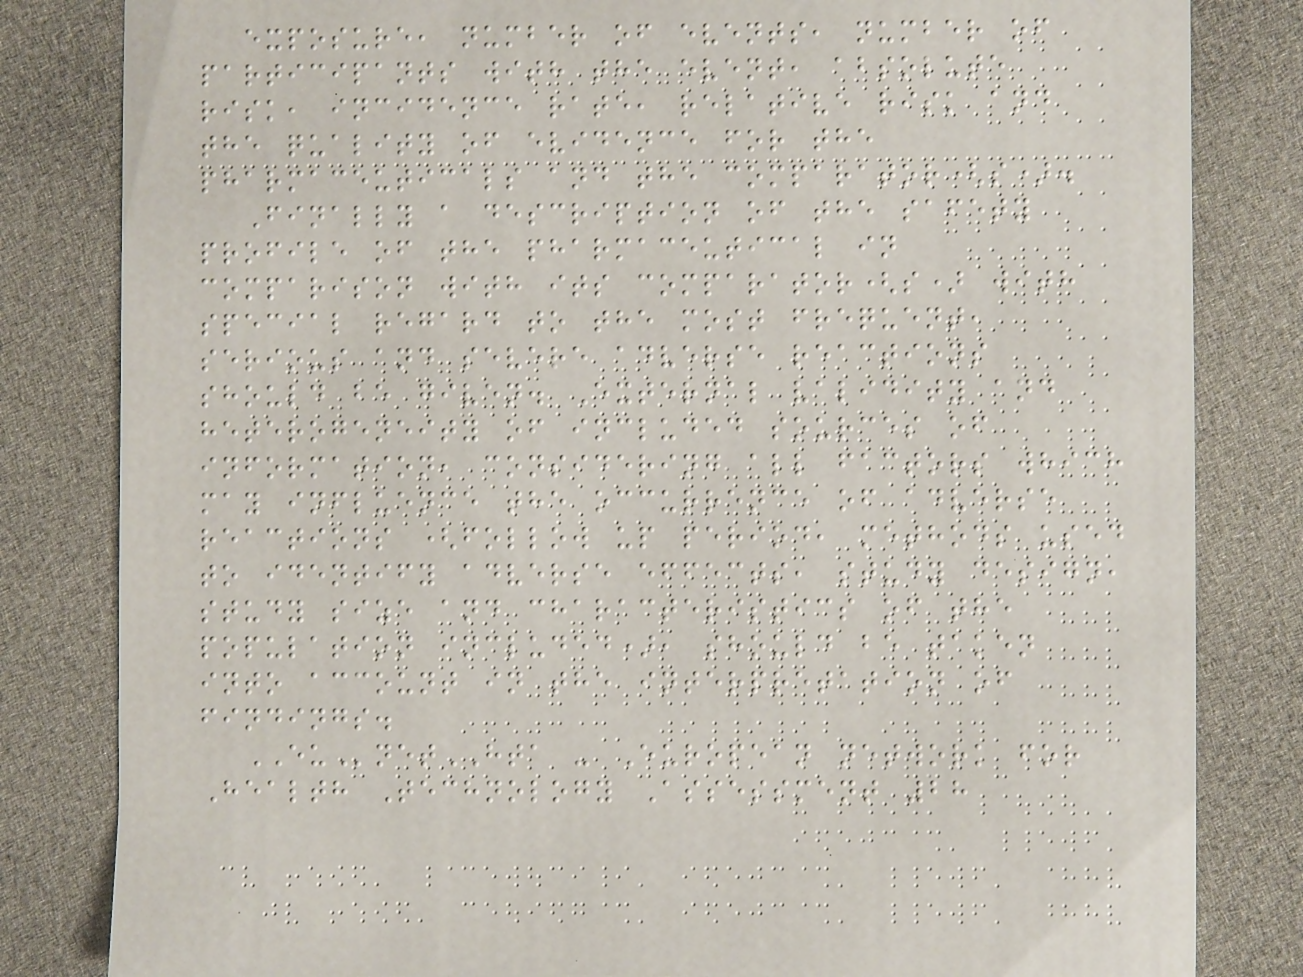exposure, number of events, number of
participants with the event, absolute
risk, incidence rate, relative risk and
the quality of evidence for the
pharmaceuticals and the comparator(s).
Finally a description of the safety
profile of the pharmaceutical in
comparison with its comparator(s) with
special regard to the most frequent,
serious and severe adverse reactions
should be given. External validity and
heterogeneity of included sources of
information, considering all factors which
may influence the occurrence of adverse
reactions (follow up period, methods used
to identify adverse effects, study design,
study size and characteristics of the
population included), should be taken
into account in the interpretation of
findings.
EUnetHTA - European network for
Health Technology Assessment 28
